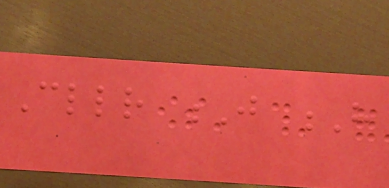Cllr J H
